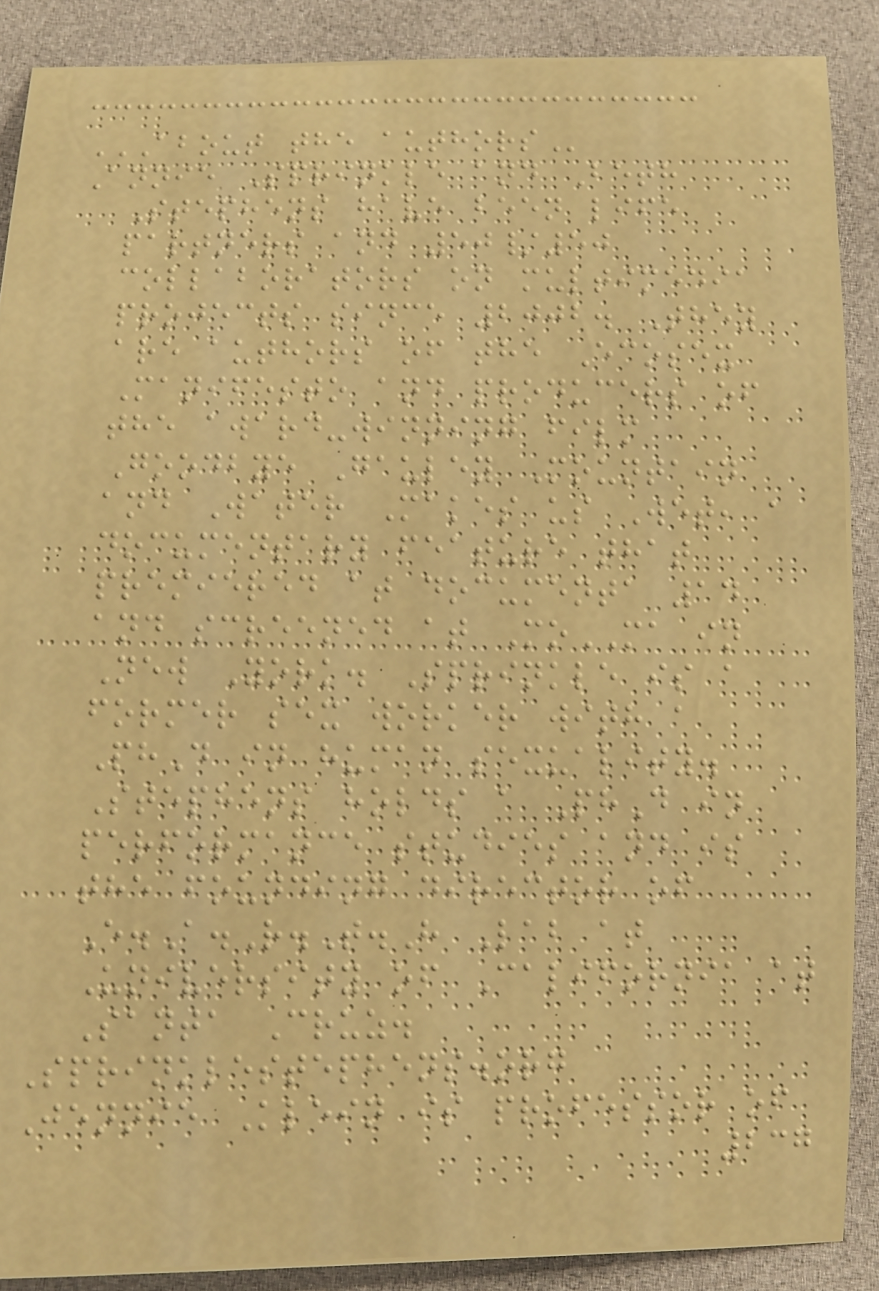ABOUT THE AUTHORS
Annie Sprinkle and Beth
Stephens have been life
partners and 50/50
collaborators on multimedia
projects since 2002. They
are authors of the Ecosex
Manifesto and producers of
the award-winning film
Goodbye Gauley Mountain
and Water Makes us Wet, a
documentary feature that
premiered at documenta 14
and screened at MoMA in
New York. Sprinkle is a
former sex worker with a
PhD in human sexuality.
Stephens holds a PhD in
performance studies and is
the founding director of
E.A.R.T.H Lab at
University of California at
Santa Cruz.
Sprinklestephens.org
Jennie Klein is professor of
237
